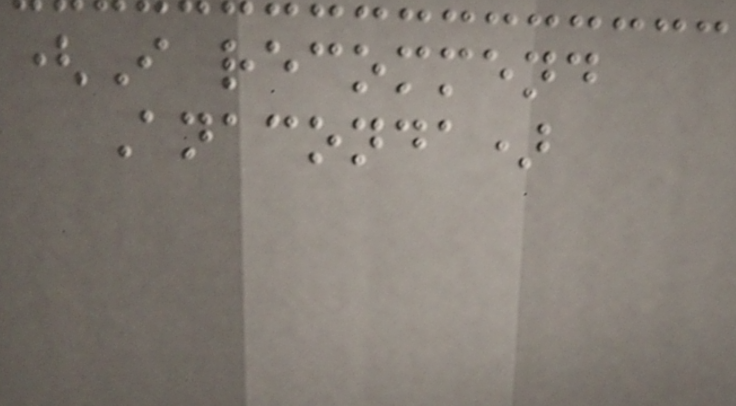(I recommend
Anaconda)
